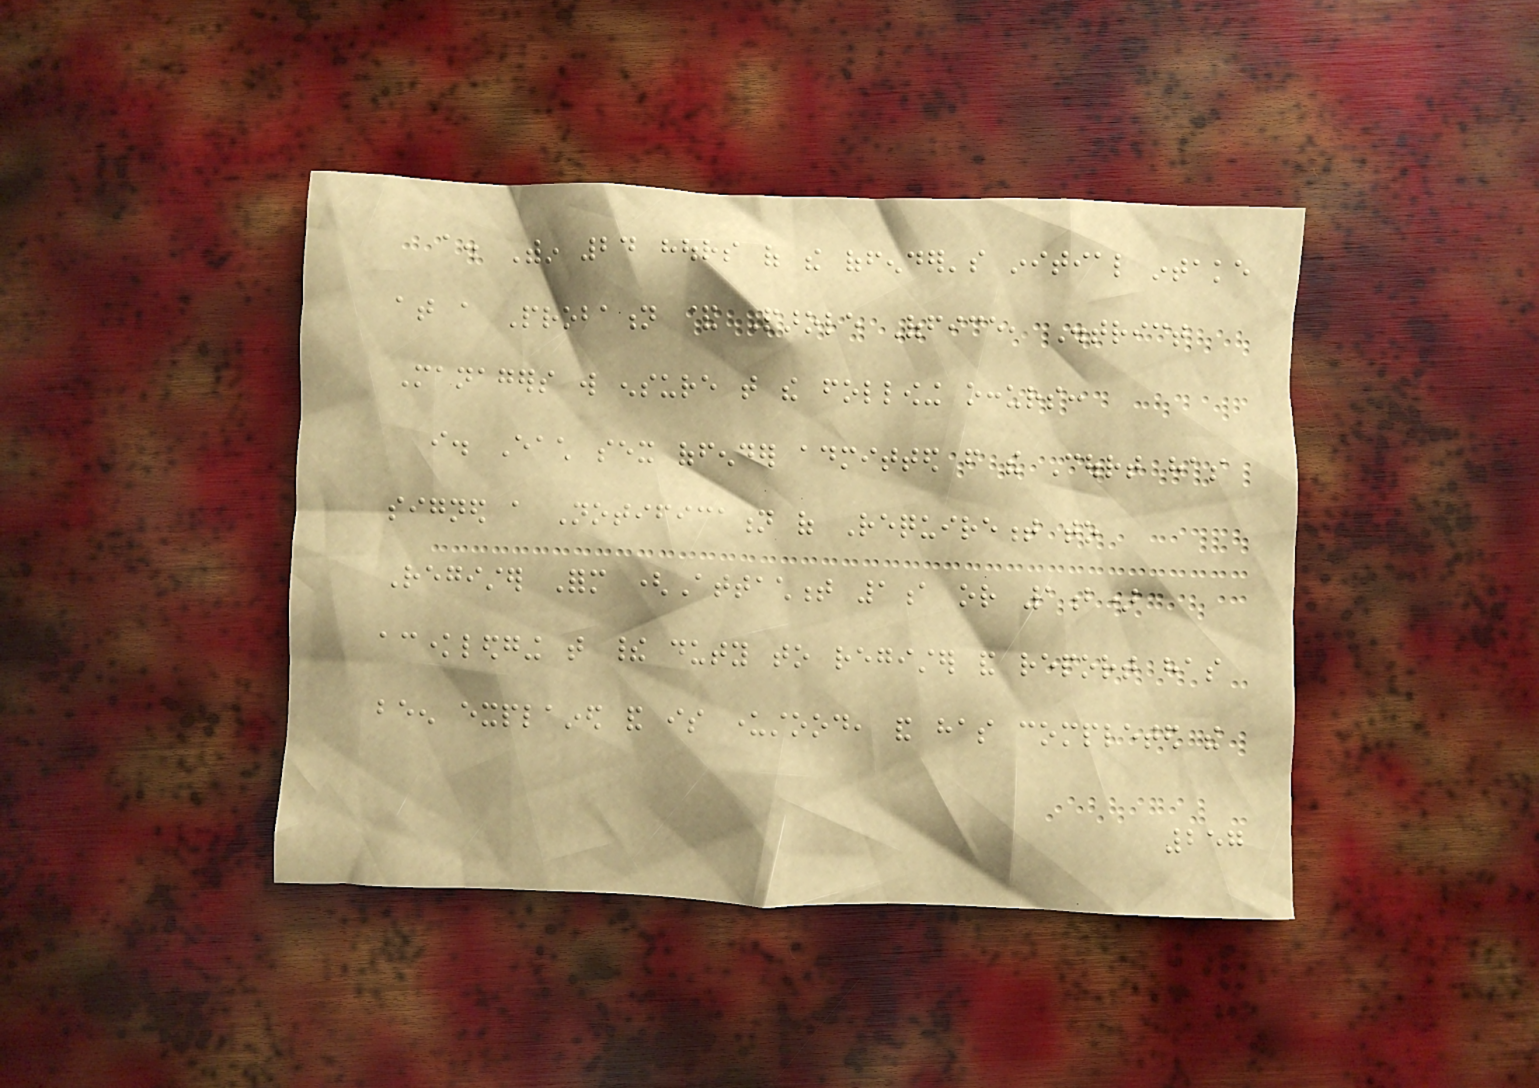a. Within 24 hours of the offender's initial intake
at a Probation & Parole Office, District
Managers will ensure that the following occurs:
i. Each sex offender admitted from the Court has
signed a Notification of Requirement to
Register Form (Attachment 1a or 1b)
acknowledging that their duty to register and report has
been explained and is understood, and has completed the
257
